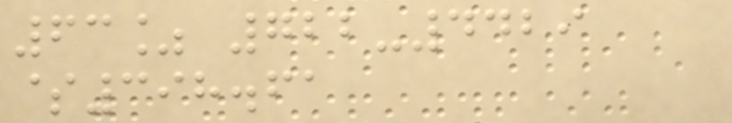63% 722-4429
$398.61
